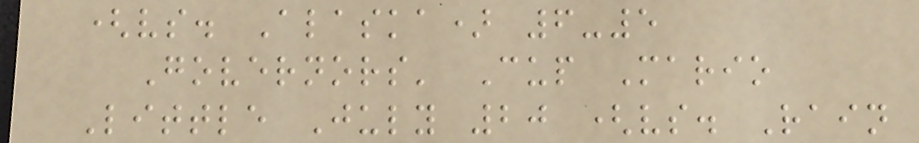(vs. Alaska) 6-5
Governors' Cup Mario
Little July 20 (vs. Rain
